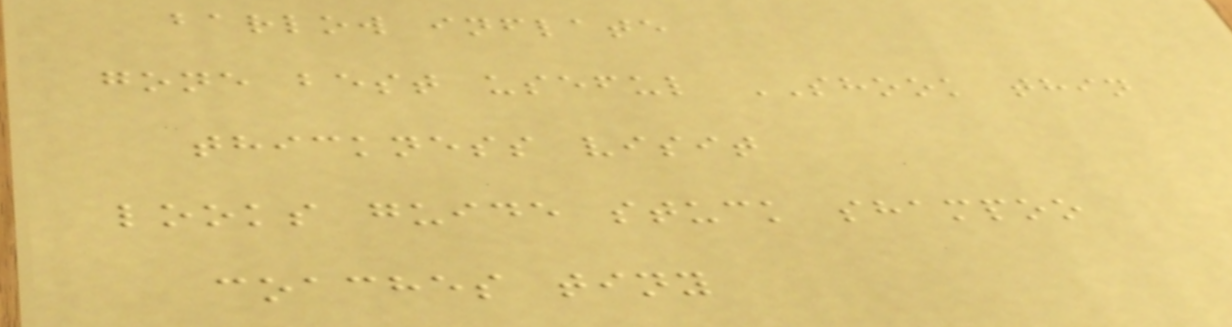barlow inflate
gone best useful SHOOK thin
thickness visit
looks guide stuck shampoo
coaches tiny
